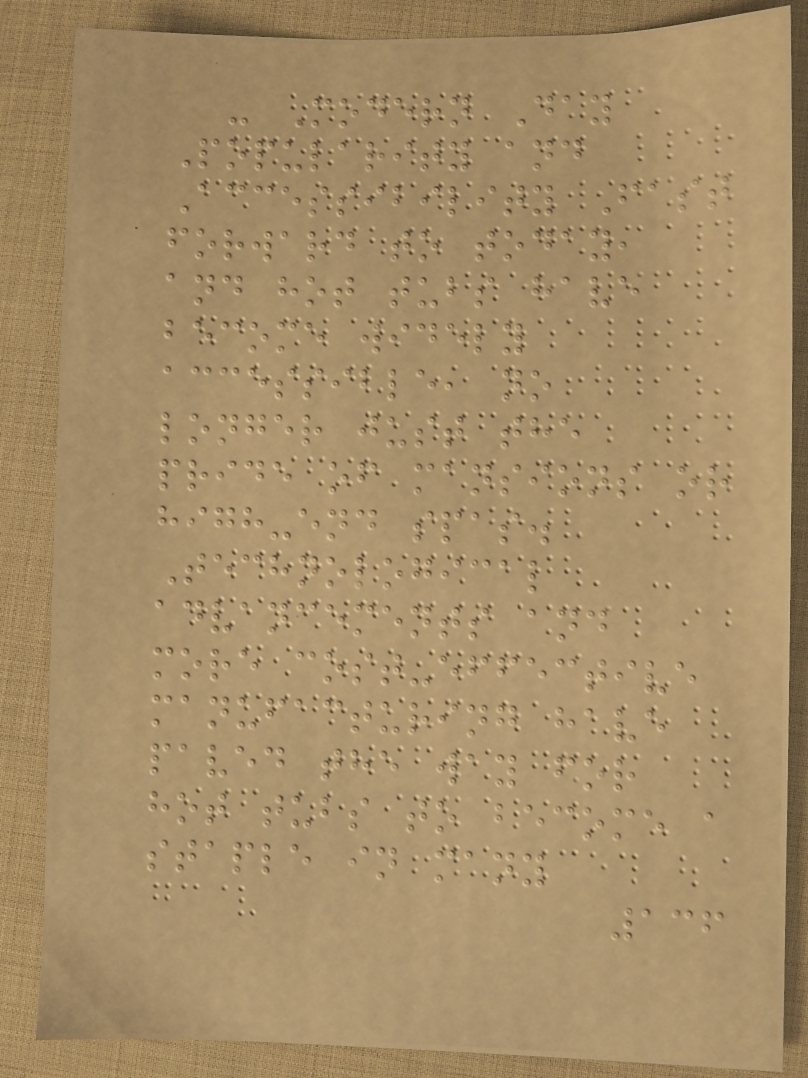- Modern Day
Popularity and
Accessibility Fast
forward to today,
and hot tubs have
become widely
accessible, no
longer just the
pride of mansions or
high-end spas.
Technological
advancements and
more cost-effective
manufacturing have
paved the way for
hot tubs to become a
staple in many
136
